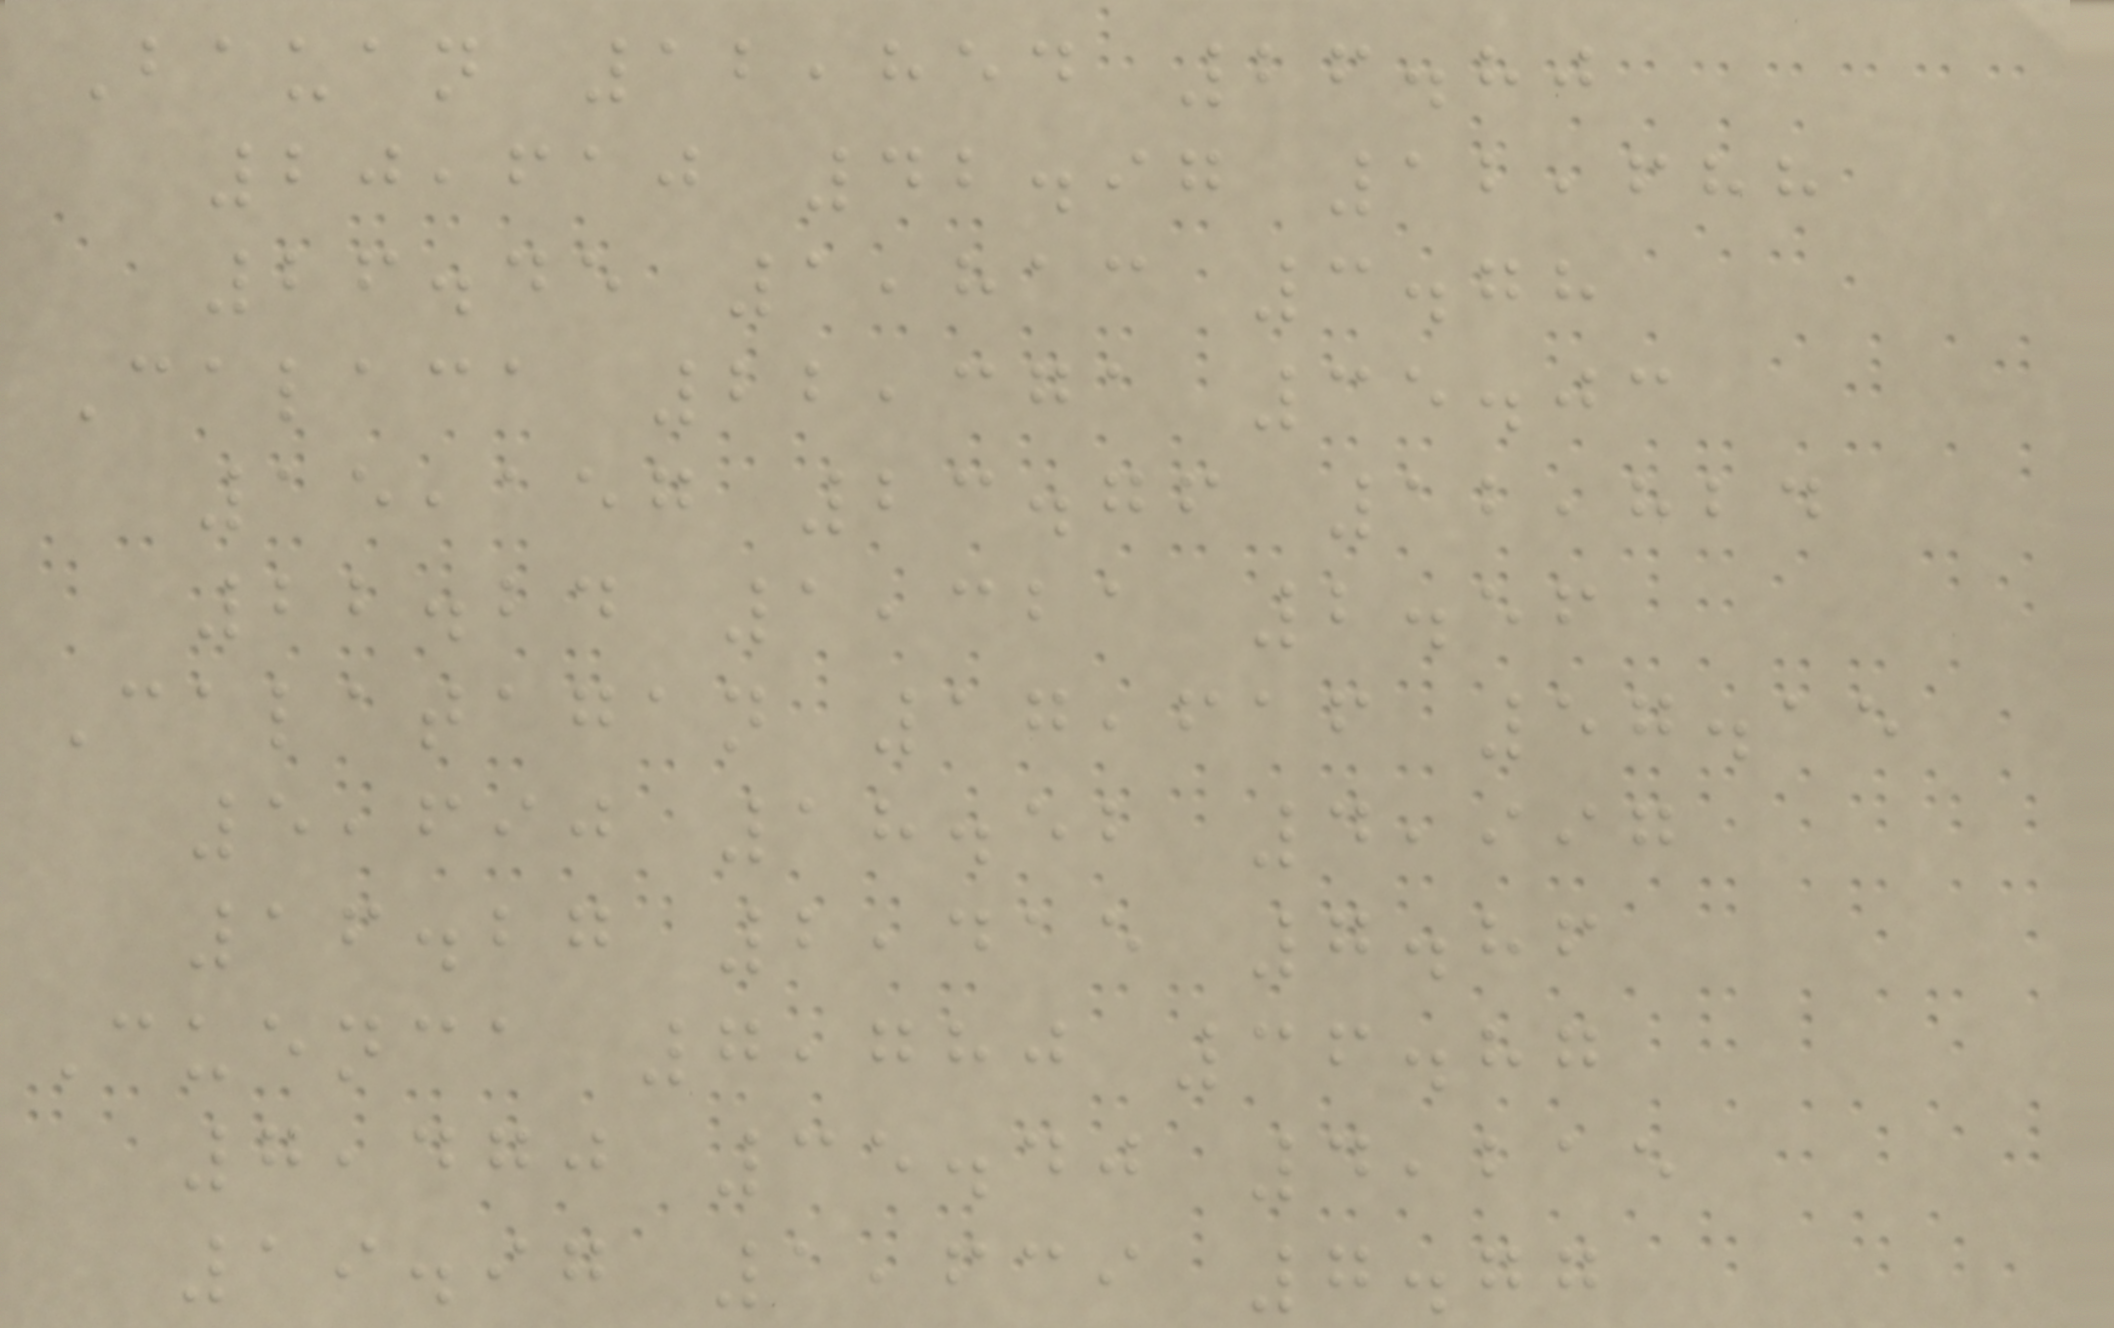Bauan 12,854 26.80
20,610 42.97 12,688
26.45 1,813 3.78
Calaca 22,371 35.03
15,157 23.76 12,824
22.24 1,321 2.56
Calatagan 17,616 57.15
5,690 18.52 4,997
16.27 2,415 7.86
Cuenca 7,780 36.87
7,470 35.40 4,215
19.97 1,639 7.77
